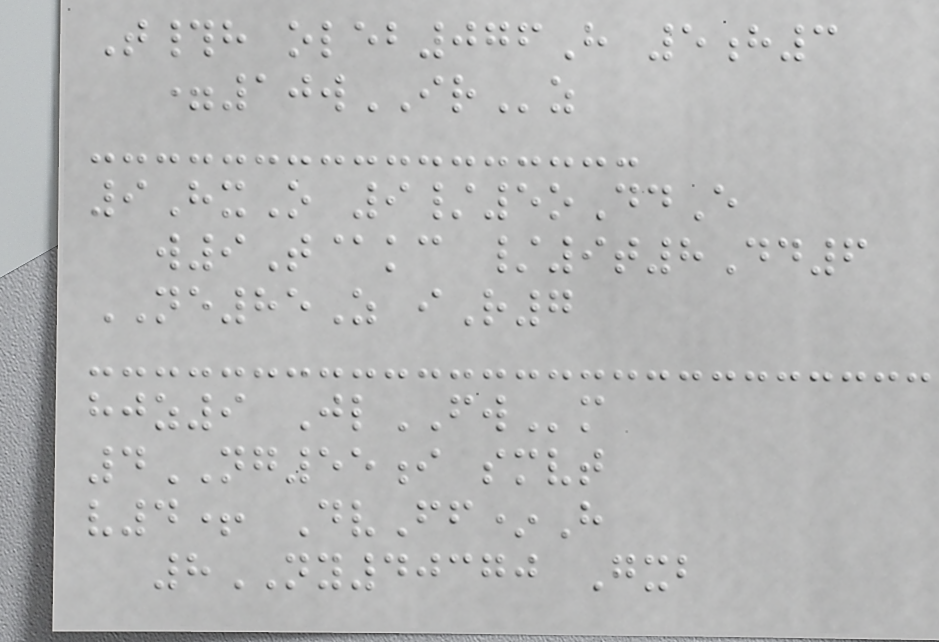T#h oleb076H 5h3
=10wIRz
9HxO 9/5oDdE
w9T@kc /9t8Dd6
NE85Z iR7
hjz9 JlFWm
4NG55i smvt
v4+ DvFf*H
8NY40370 Gxb
